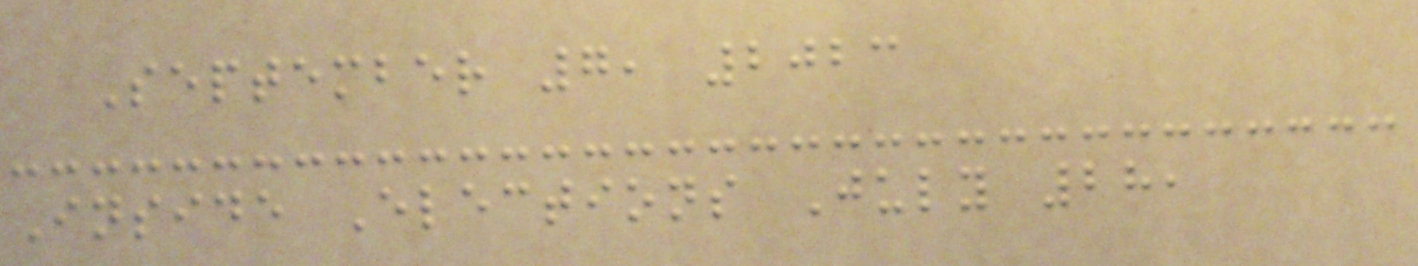September 7, 2023
Inside Elections July 28,
